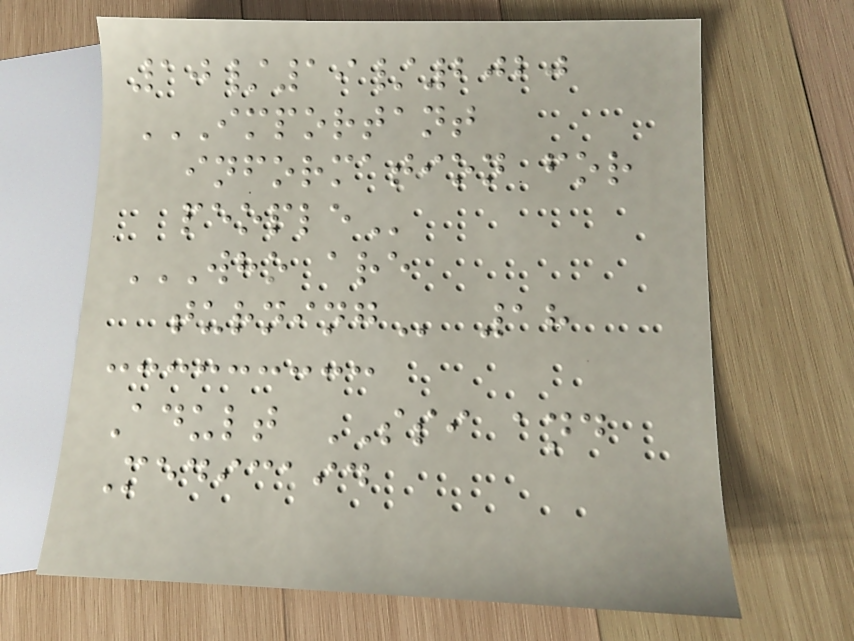10/19/2020
IMPORTANT
INFORMATION FOR
PEOPLE
WHO ARE
TURNING 18
Adult SSI and
Medicaid
